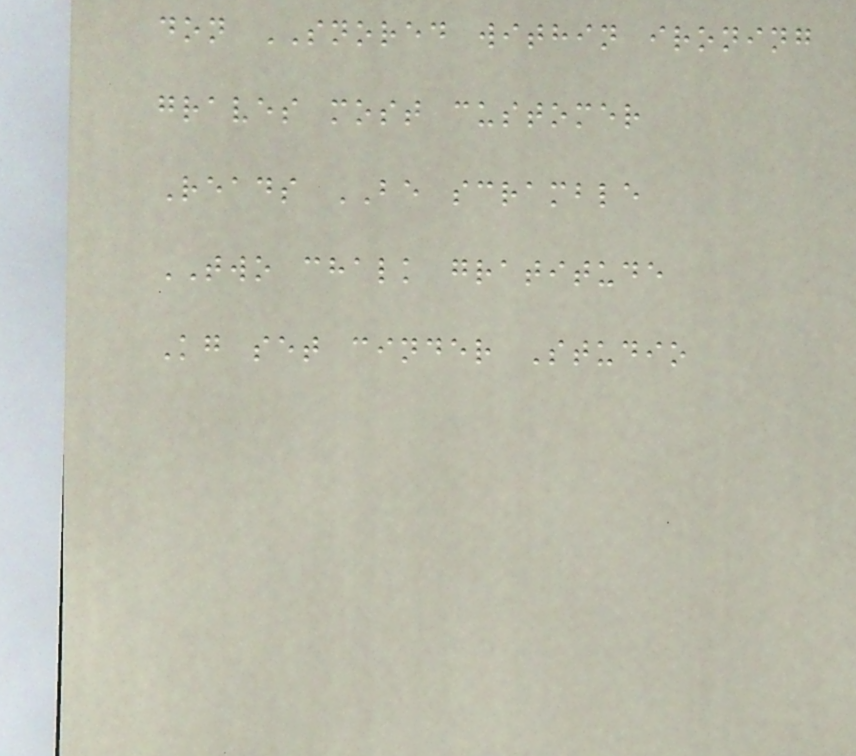don SNORED within ironing
graves most customer
Reads BE scramble
TWO chalk gratitude
Kg set cinder Studio
